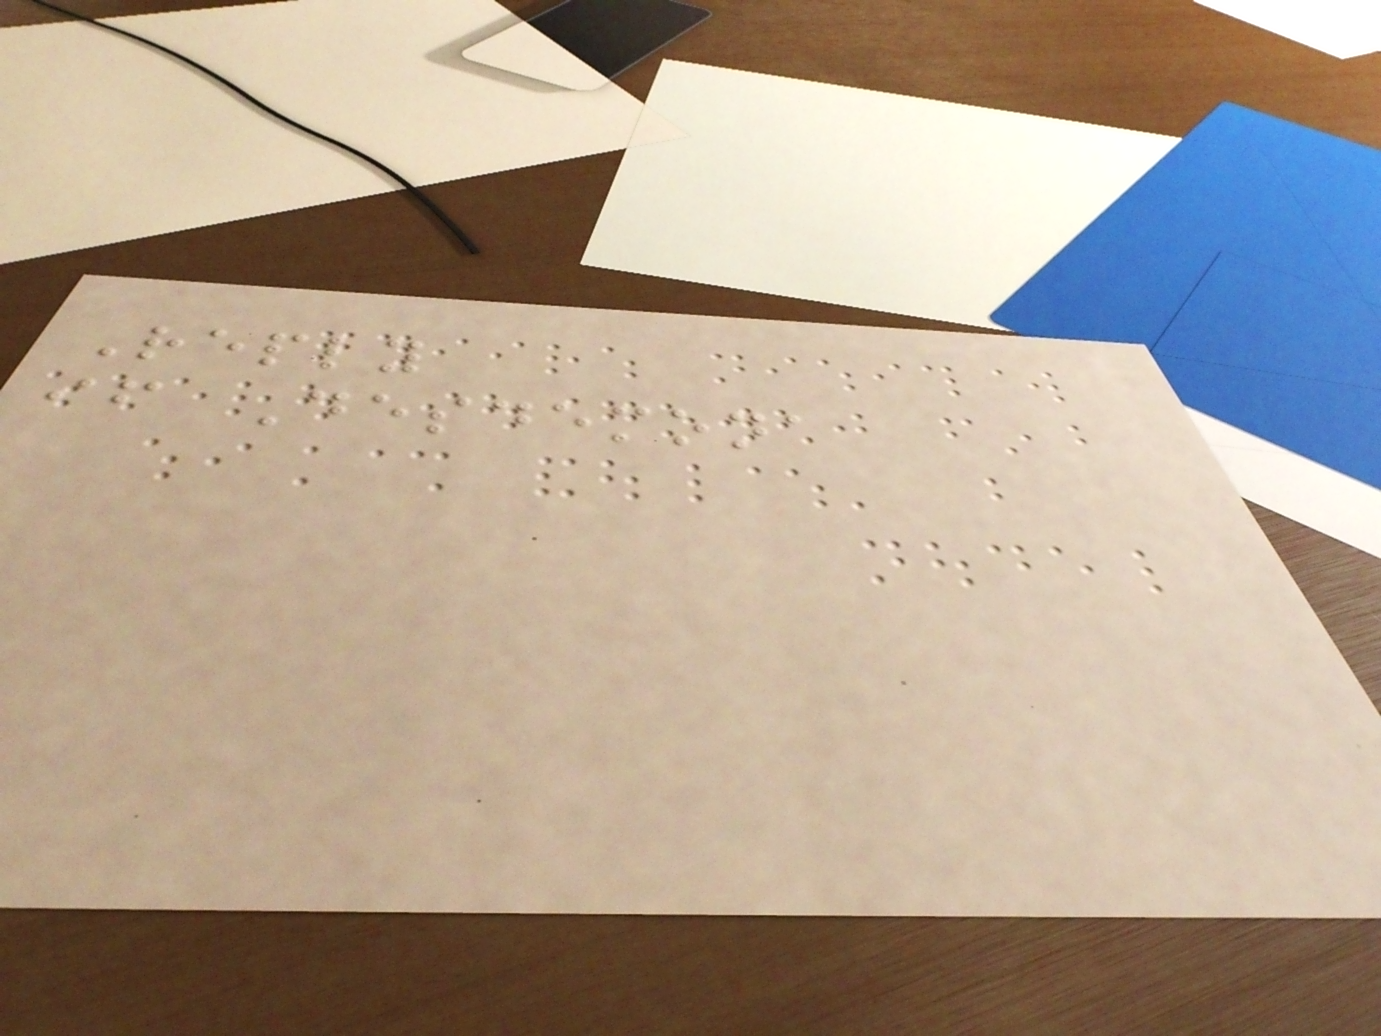Reply
if Desdemona
